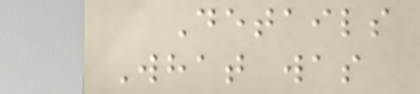Details
What was
